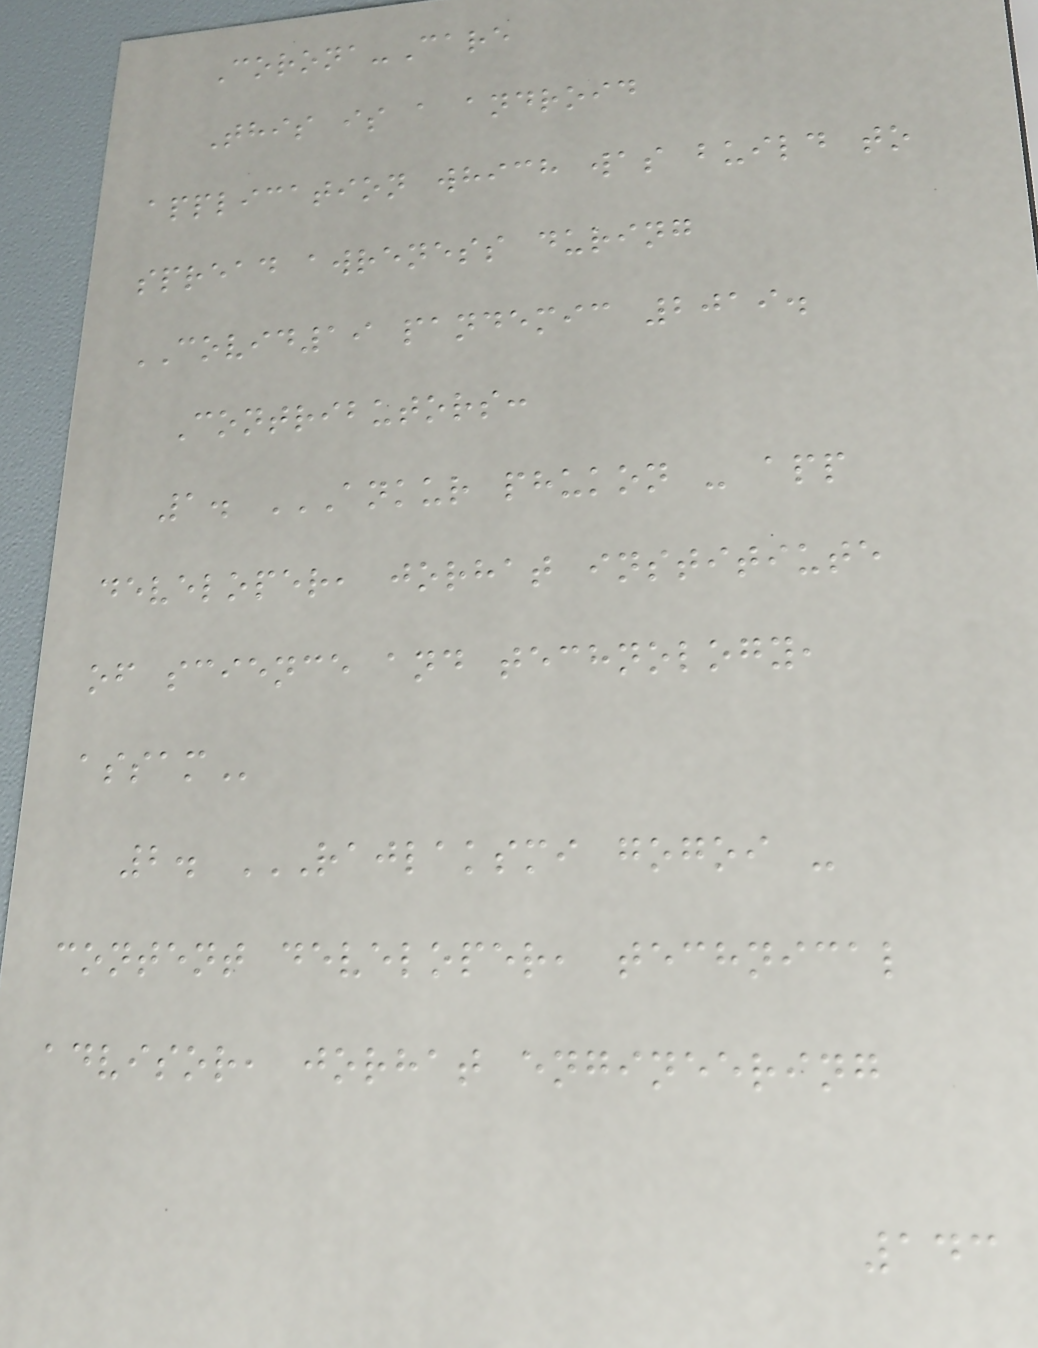Corona-Care
This is a android
application which was build to
spread awreness during
COVID19 pandemic 2019.
Contributors:
1. ANKUR PHUKON - APP
DEVELOPER, JORHAT INSTITIUTE
OF SCIENCE AND TECHNOLOGY,
ASSAM
2. RAJLAKSMI GOGOI -
CONTENT DEVELOPER, TECHNICAL
ADVISOR, JORHAT ENGINEERING
143
